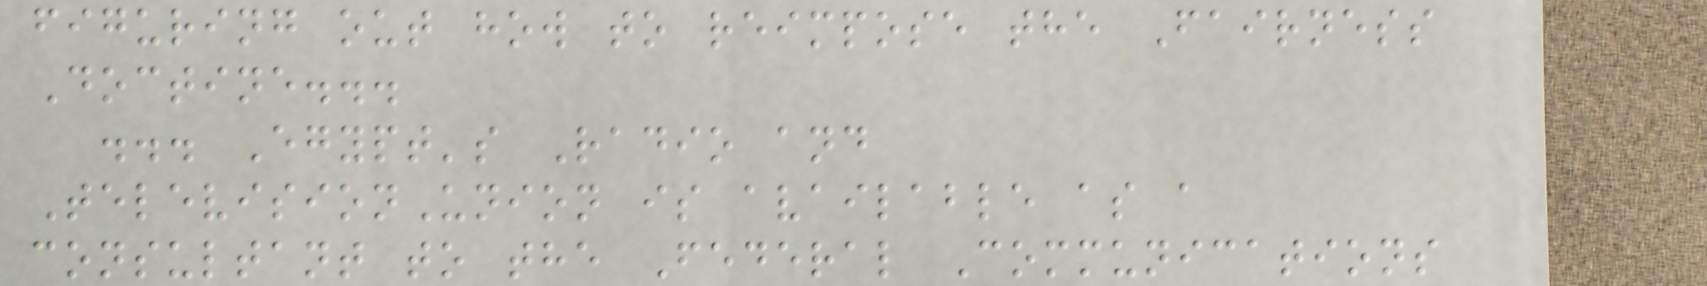figuring out how to reimpose the Fairness
Doctine...
... Egypt's Radio and
TelevisionUnion is available as a
consultant to the Federal Communications
